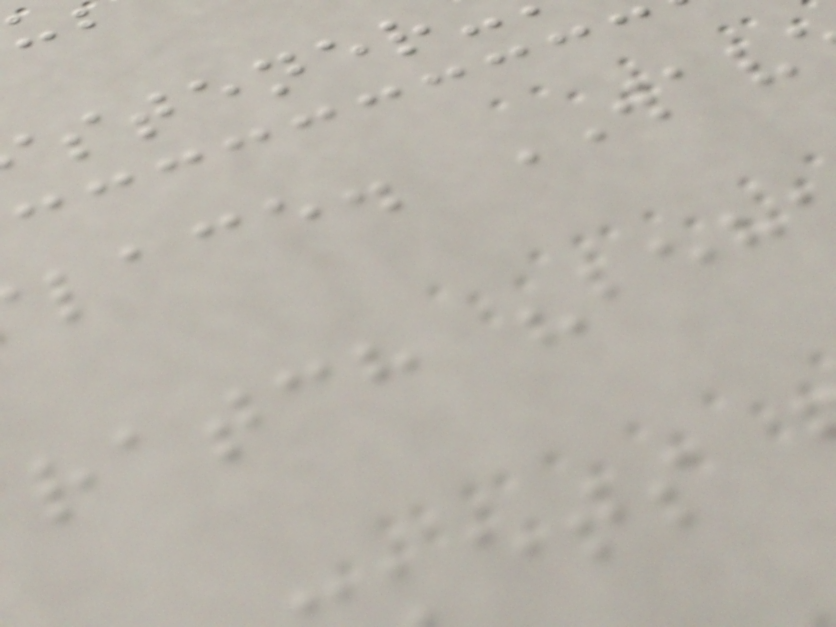lace. WAV
ratch "beh
